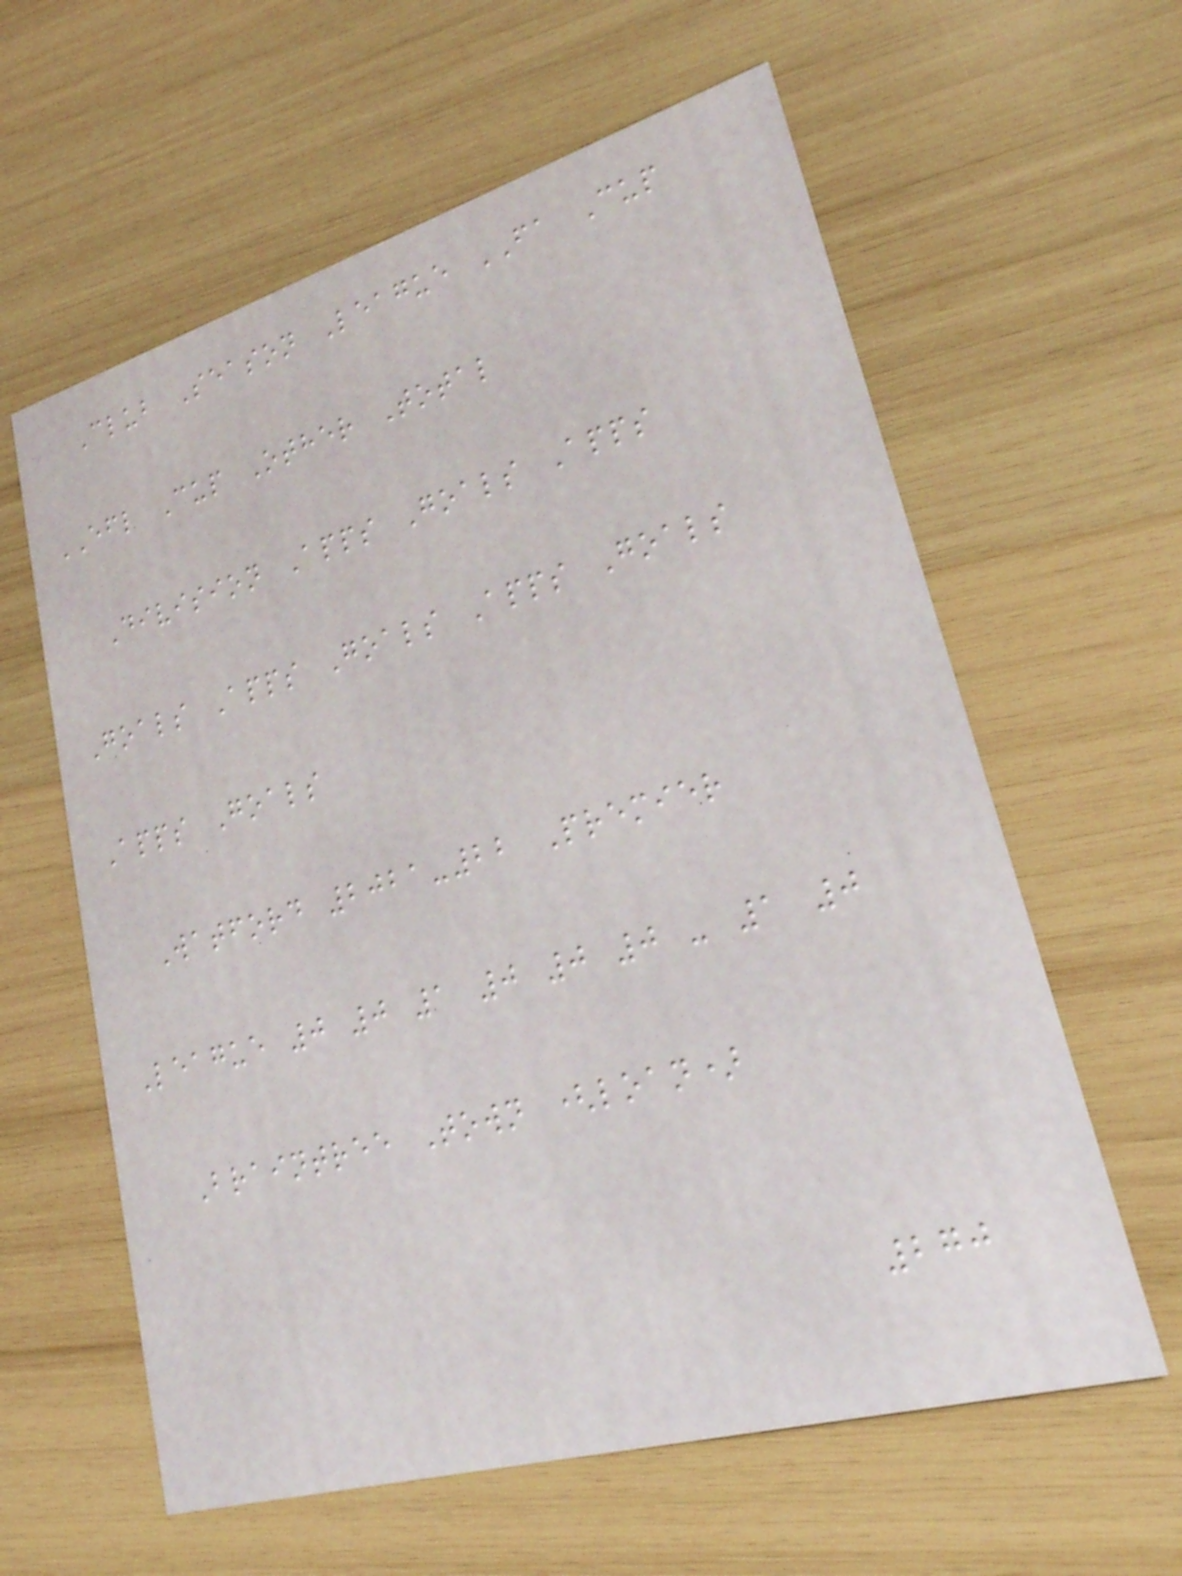Club Season League FA Cup
EFL Cup Other Total
Division Apps Goals Apps
Goals Apps Goals Apps Goals
Apps Goals
Watford 2021-22 Premier
League 0 0 1 0 0 0 - 1 0
Braintree Town (loan)
270
